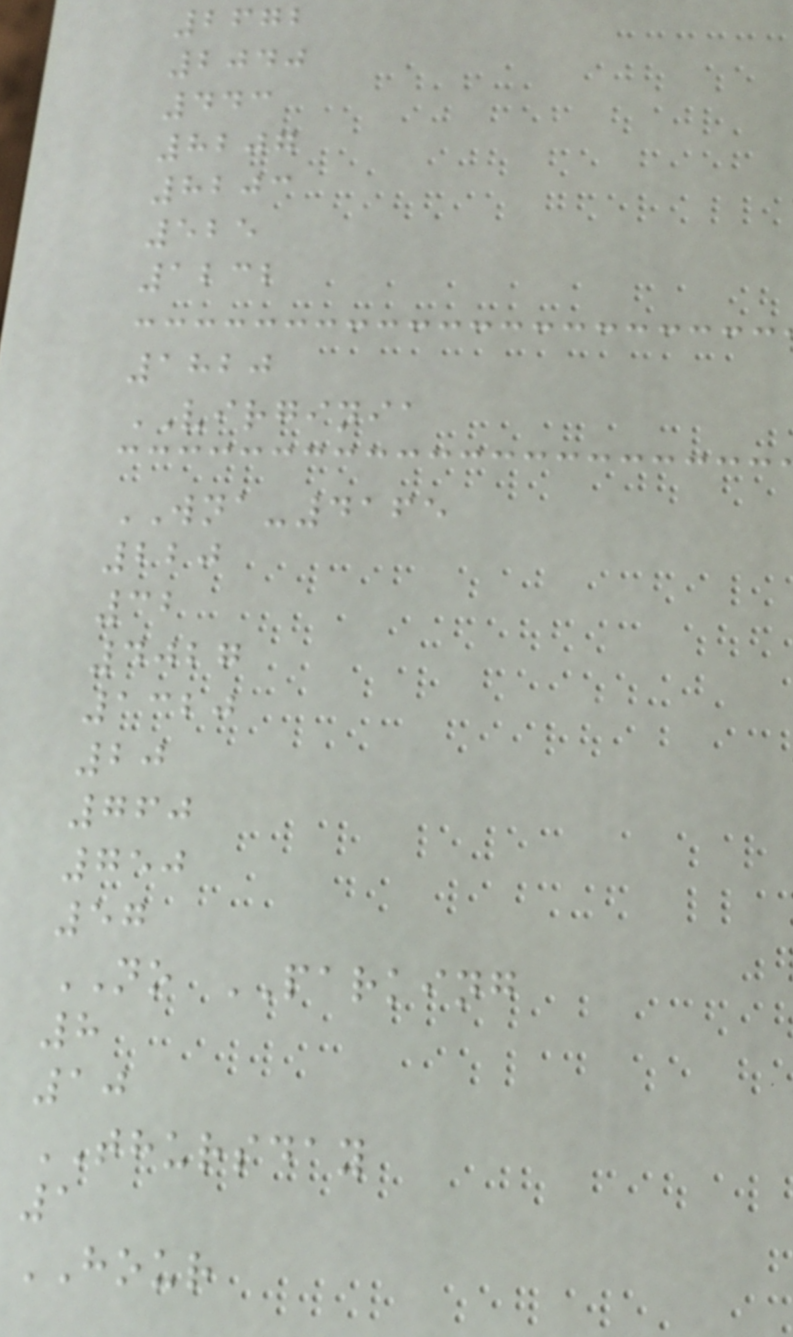2672
2040
443
8207
8203
525
1232
1820
VIRGINIA
WNA-4165
220
32
4027
1320
20
760
750
57
NO PARKING
8
10
THURSDAY
1
HOUR
